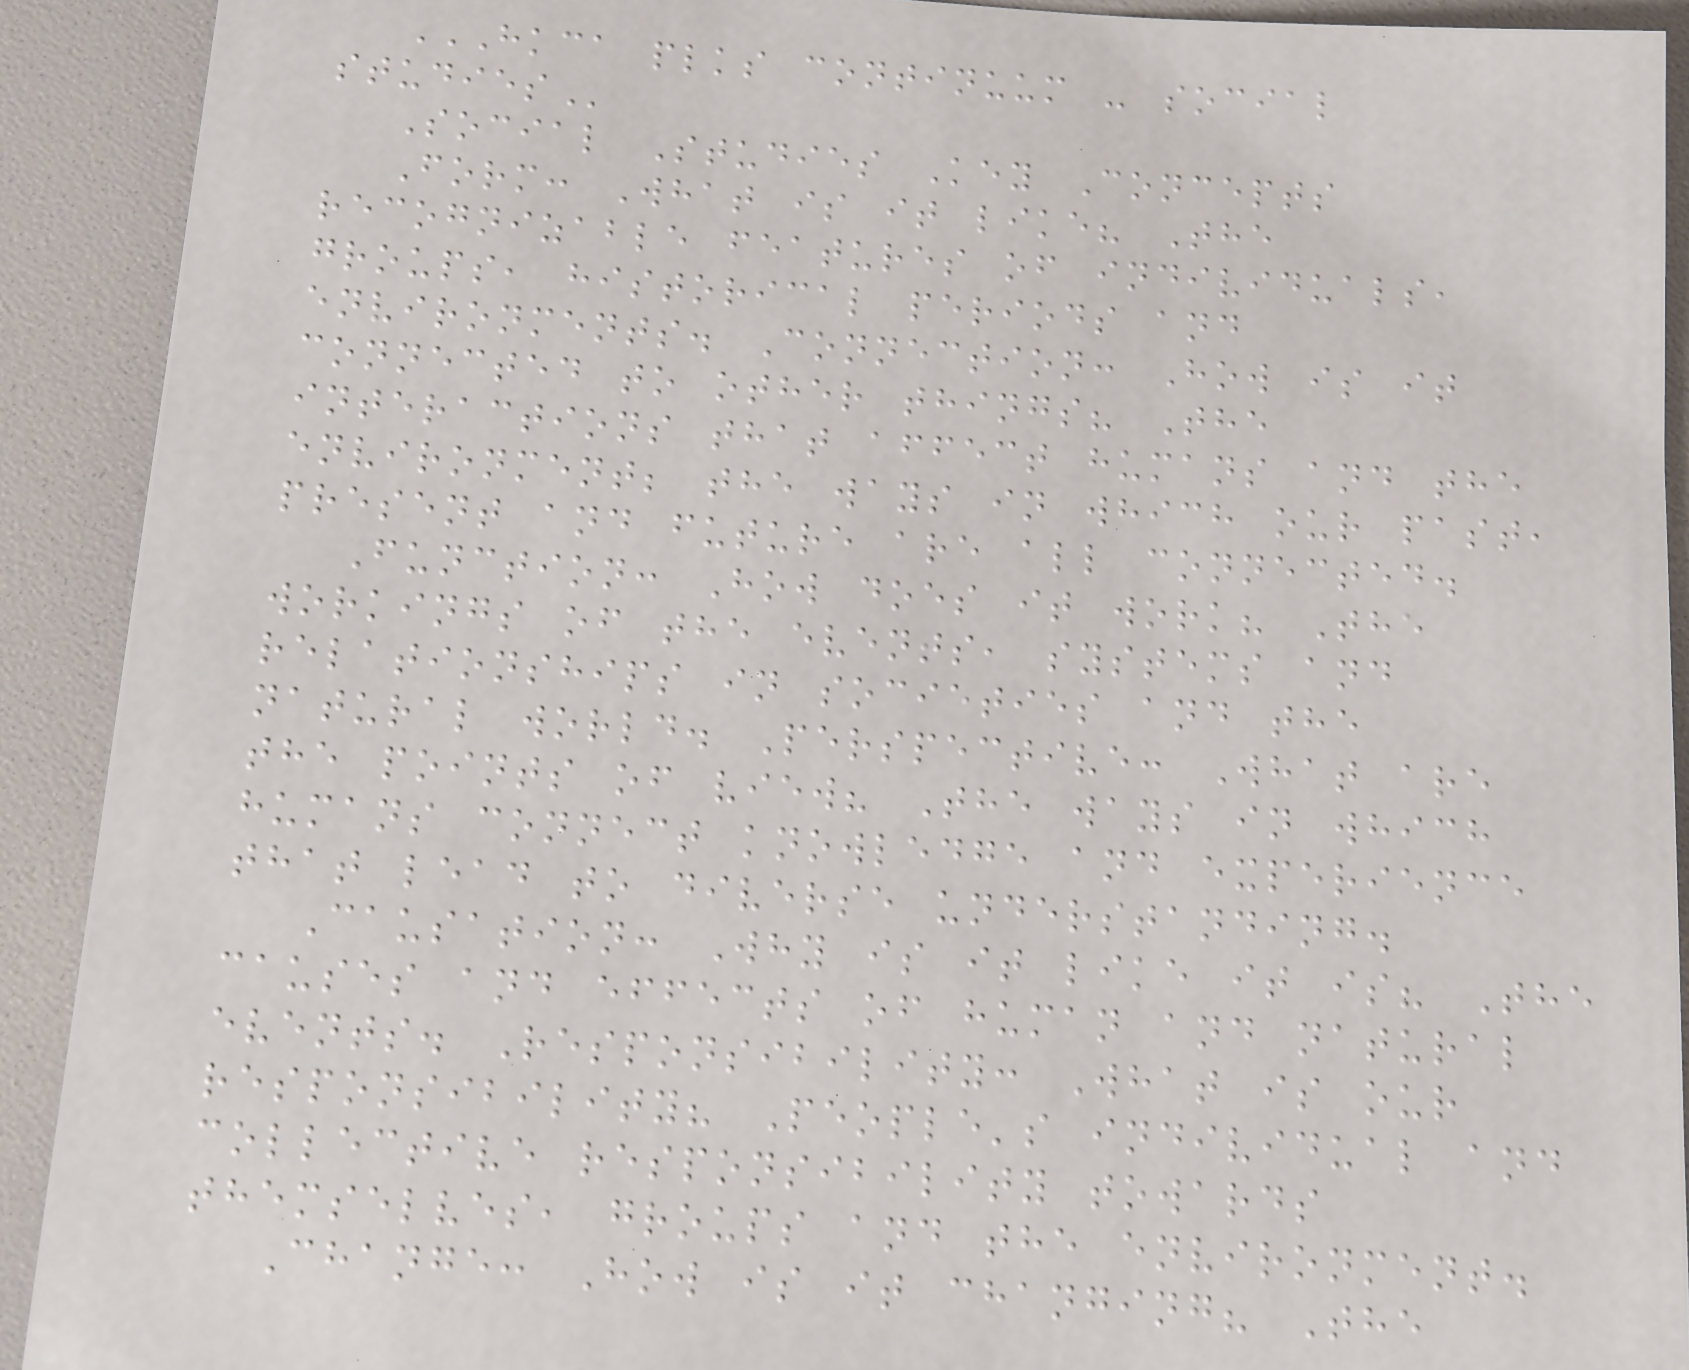HKCA PLKS CONTINUUM - SOCIAL
STUDIES
Social Studies Key Concepts
Form: What is it like? The
recognizable features of individuals,
groups, historical periods and
environments. Connection: How is it
connected to other things? The
interactions that affect humans and the
environment; the ways in which our past,
present and future are all connected.
Function: How does it work? The
workings of the events, systems and
relationships in societies and the
natural world. Perspective: What are
the points of view? The ways in which
humans connect knowledge and experience
that lead to diverse understanding.
Causation: Why is it like it is? The
causes and effects of human and natural
events. Responsibility: What is our
responsibility? People's individual and
collective responsibility towards
themselves, groups and the environment.
Change: How is it changing? The
